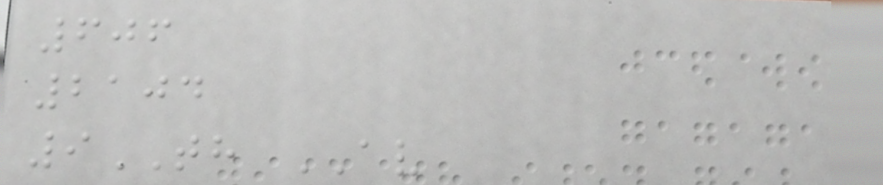606
2104
9TH AV
